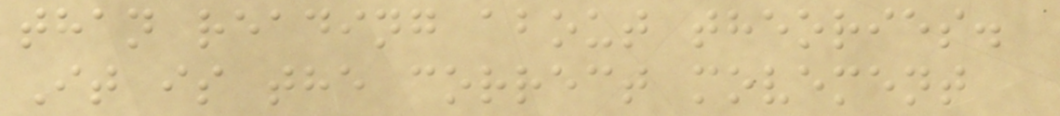than reading about theories.
It is the correct movement
